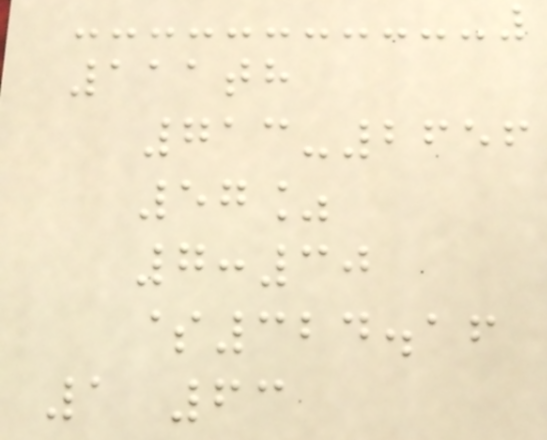111th
713-2656
57%
7:30
$324.16
1 63
